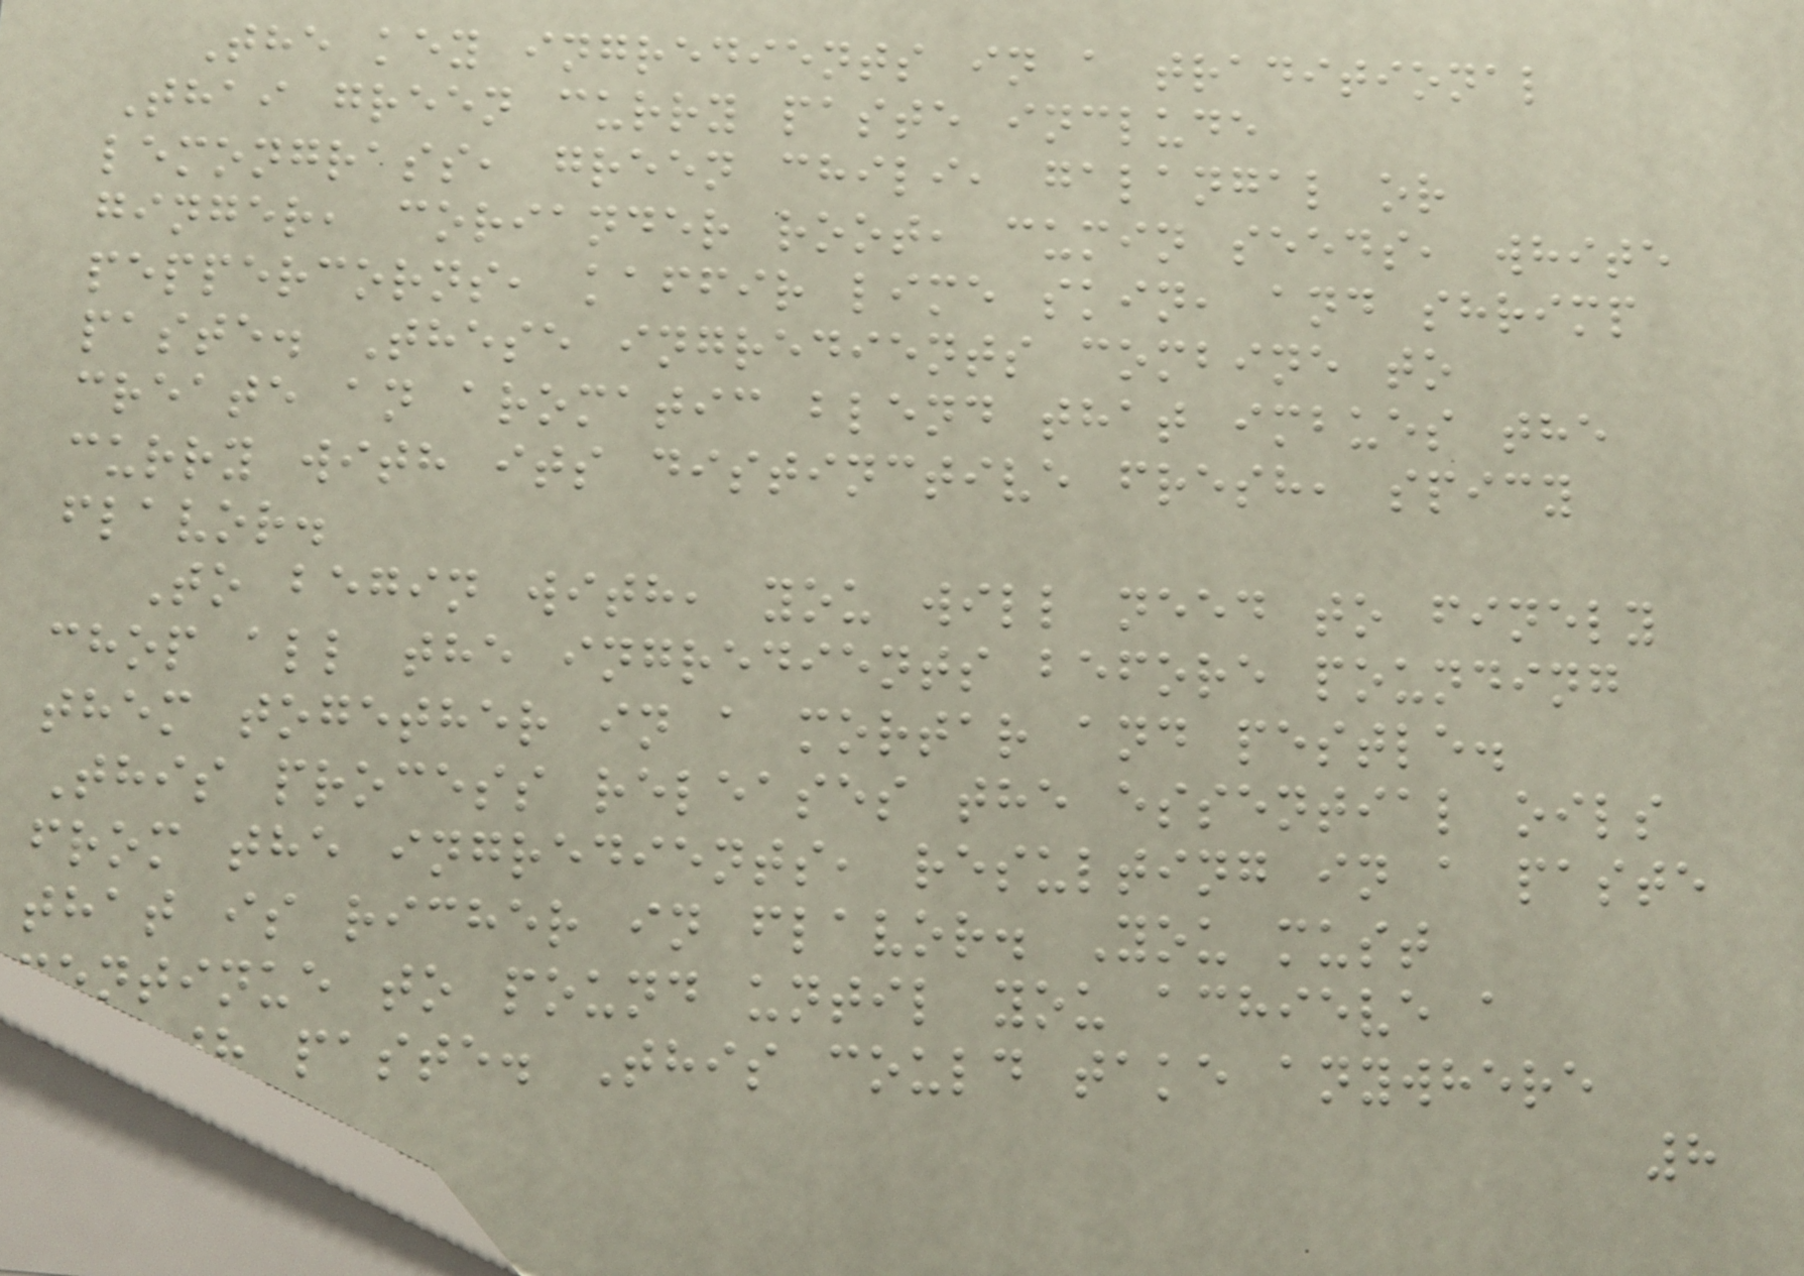The key ingredients in a traditional
Thai green curry paste include
lemongrass, green chili, galangal or
ginger, coriander root, cumin seeds, white
peppercorns, kaffir lime skin, and shrimp
paste. These ingredients combine to
create an aromatic blend that imbues the
curry with its distinctive fresh, spicy
flavor.
To begin with, you will need to finely
chop all the ingredients before pounding
them together in a mortar and pestle.
This process releases the essential oils
from the ingredients, resulting in a paste
that is richer in flavor. You must
continue to pound until you achieve a
smooth paste. This could take anywhere
8
